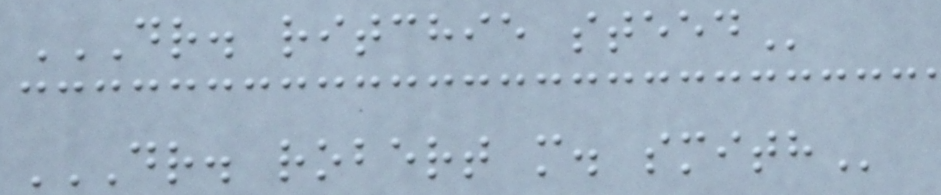DR. RITCHIE STEED
DR. ROBERT M. SMITH
